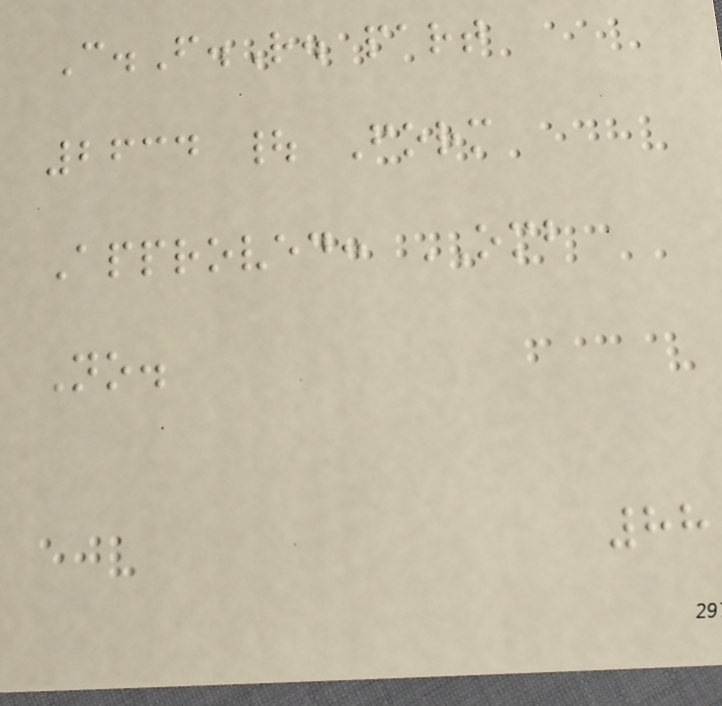C.F.R. part
2634 | Form
Approved: OMB
No.
88
